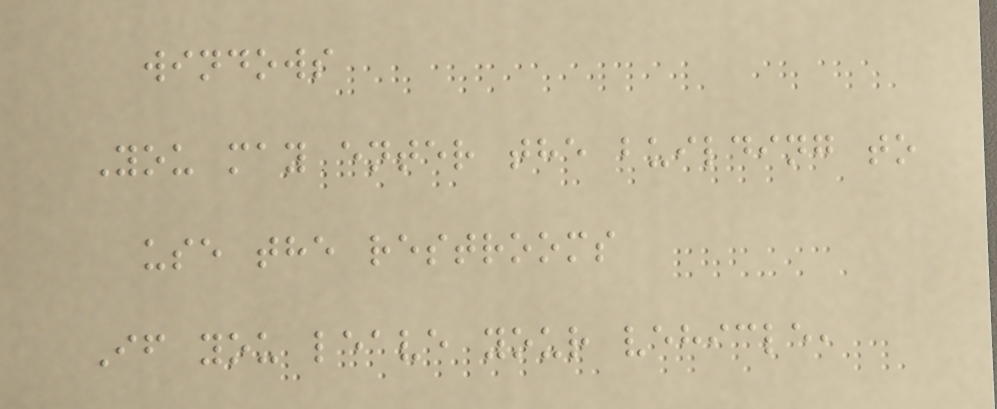windows
You may enter the building to
use the restrooms
If you leave your vehicle,
